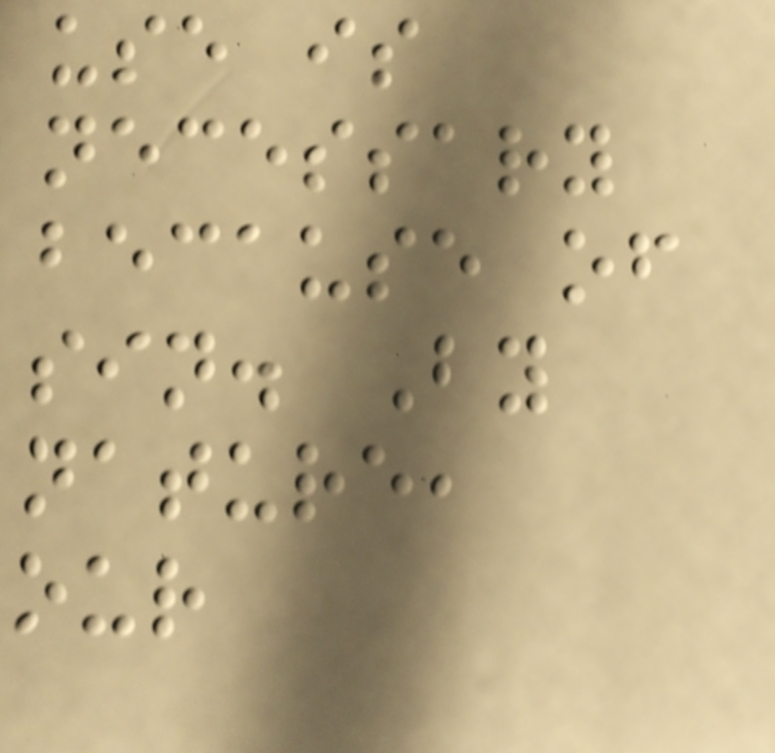use is
necessary
because of
sin. By
nature,
our
